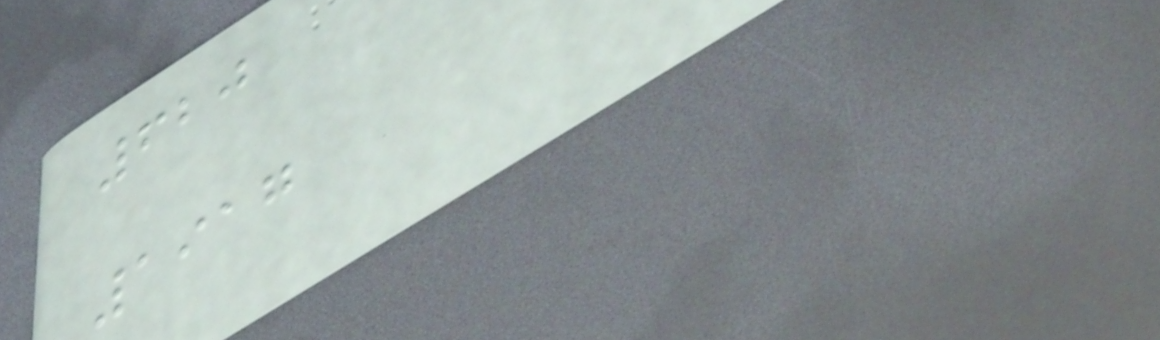620
1917
